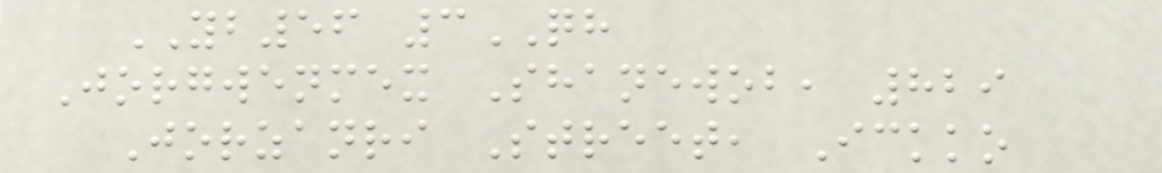YB56 3QH
Jorgwenmex Shanewob, 829
Jorzanri Street, Ickko
